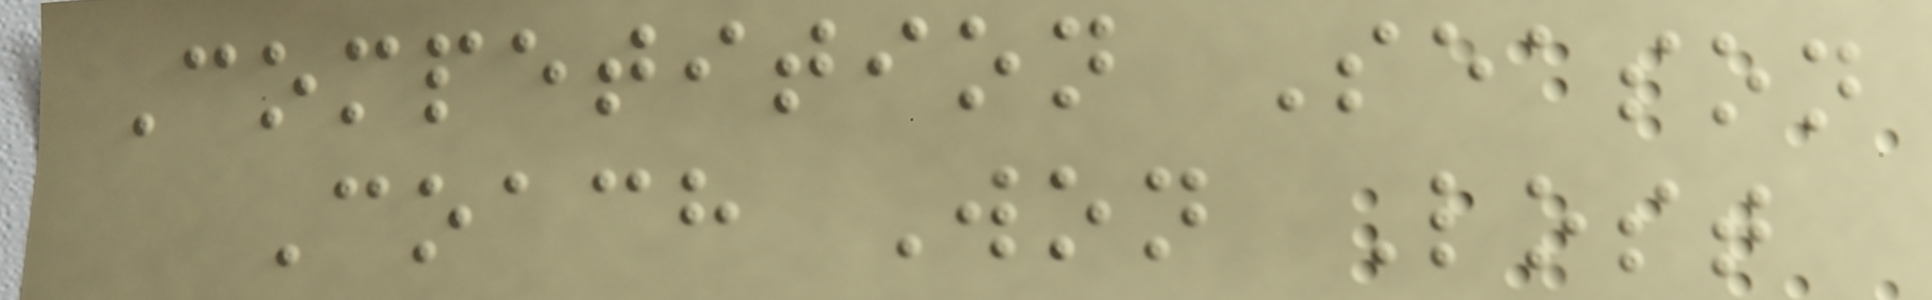Competition Season
Coach Won Lost
